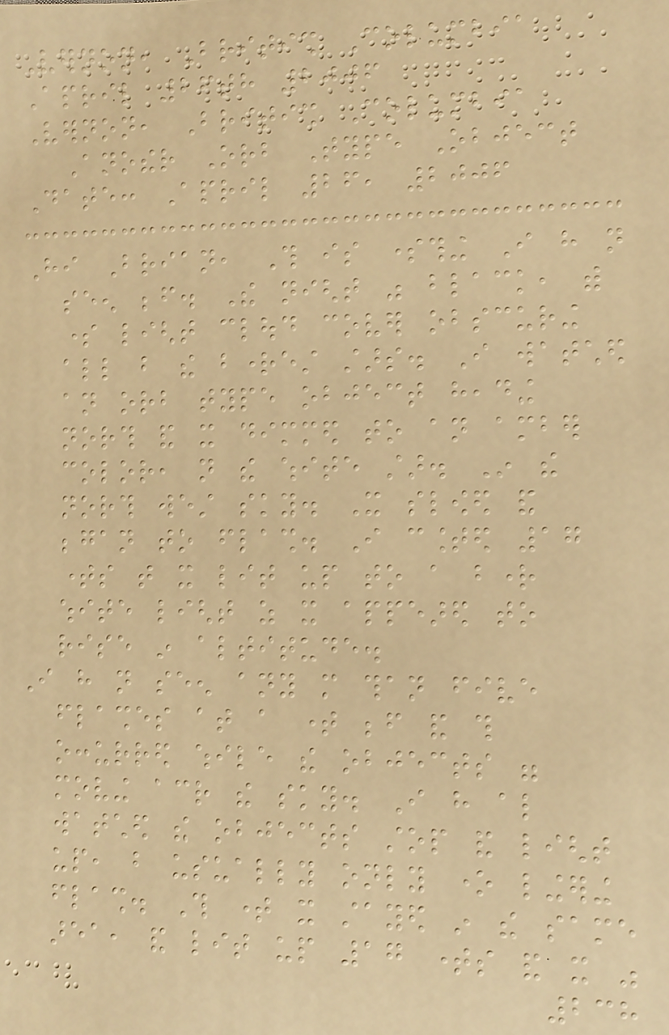Vernon, British Columbia
April 26th 2006
Vernon, British Columbia
Another Orb Type Object
Date: April 26, 2006
Hi Brian, This is something I have not
seen before. The night was black, with
some light cloud cover obscuring
all but the brightest stars. I watched
an orb type object heading
north and it dimmed to an amber
color, not the white star. In the
north west sky. It slowed and
began to flash. I counted 17
times that it lit up to a bright
white light as it appeared to
rise in altitude.
I have not seen any more than five
flashes at a time before and this
occurred while the objects were
moving across the sky. I have also
watched the objects stop and light
up, but usually only one lingering
flash. This time it stayed in the same
area, and lit up 17 times and it was
238
